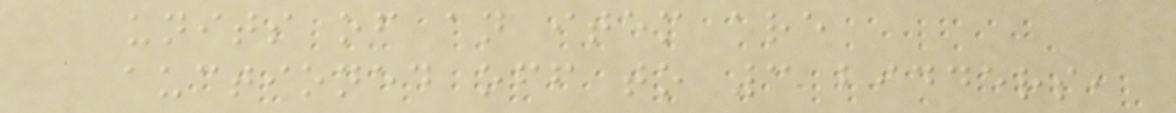units of an item are
auctioned off to 3 bidders,
